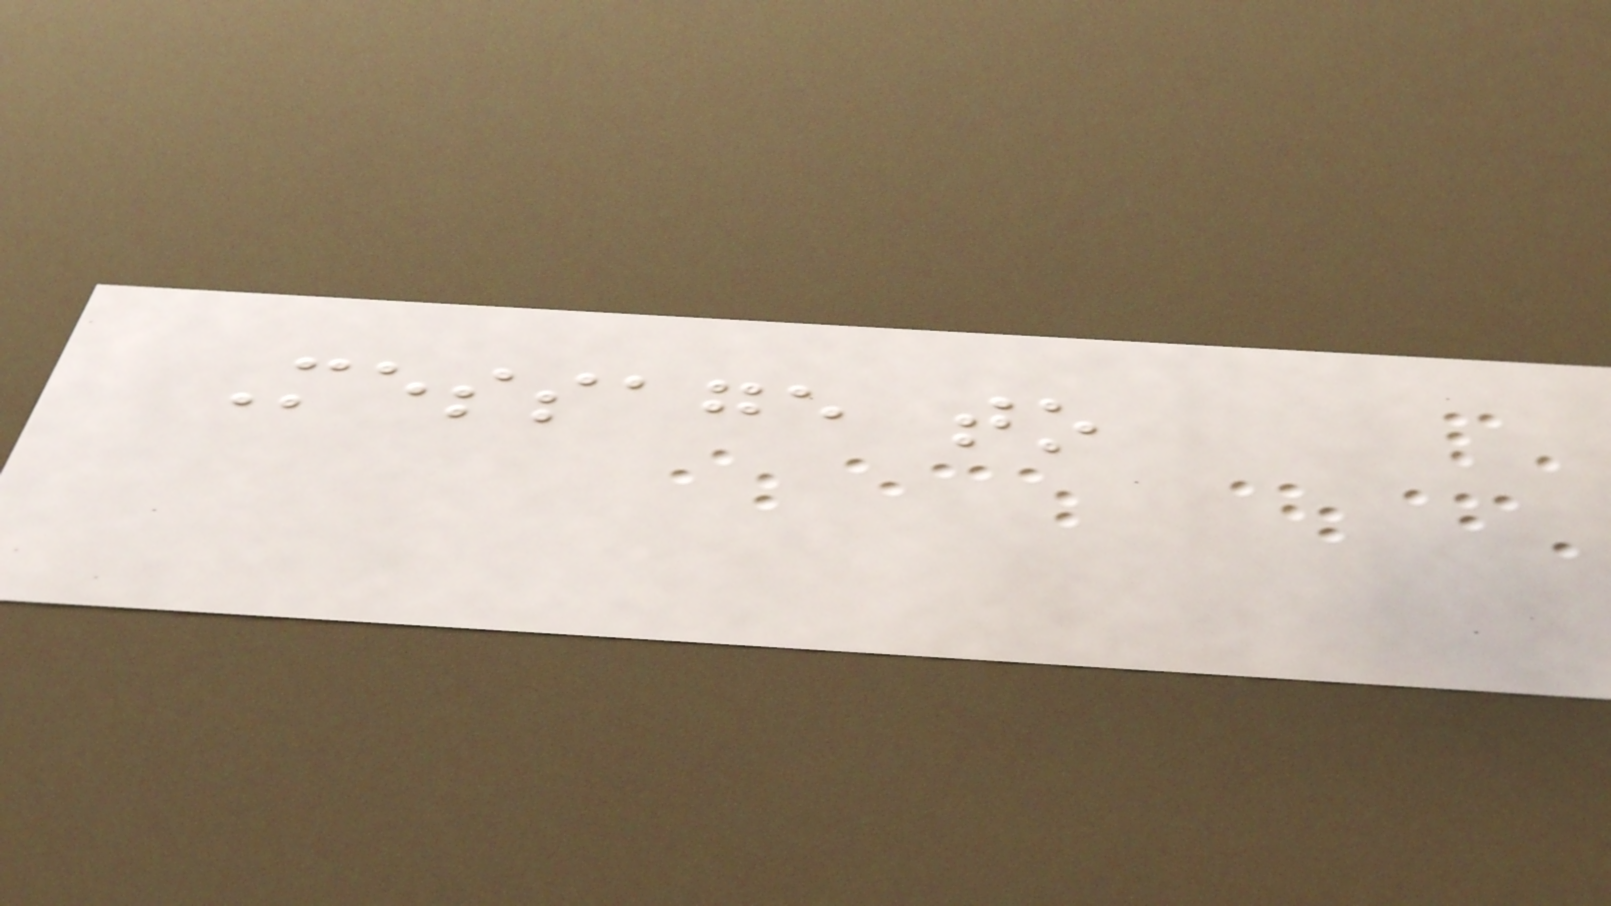Message to
